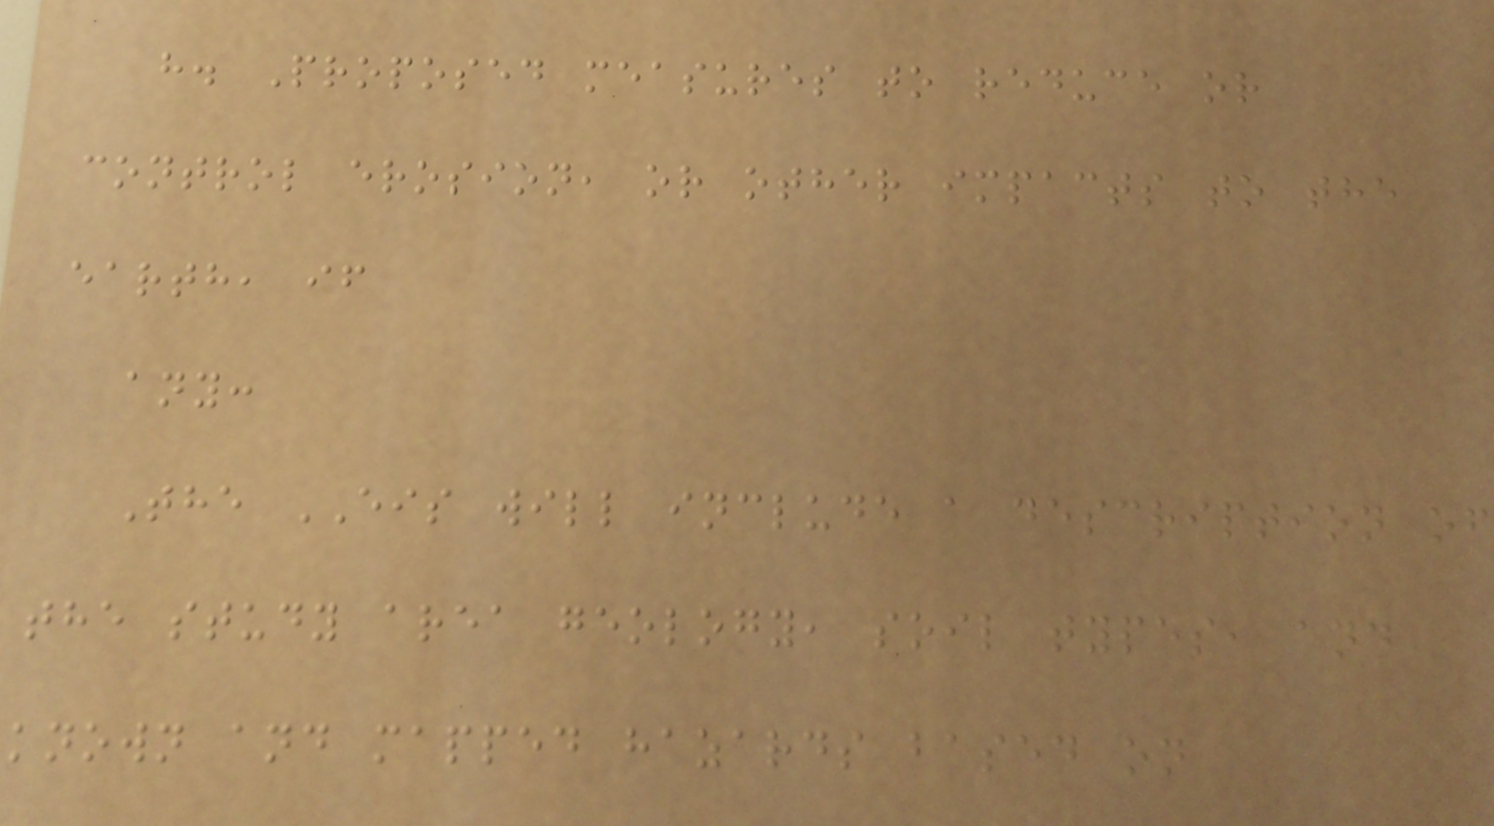h. Proposed measures to reduce or
control erosion, or other impacts to the
earth, if
any:
The EIS will include a description of
the study area geology, soil types, and
known and mapped hazards based on
